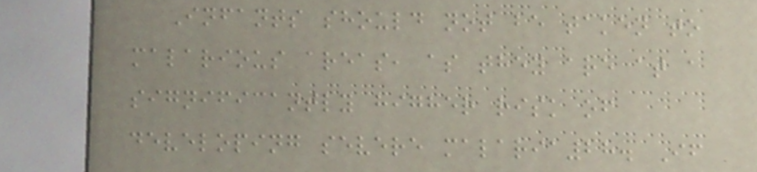Infants should not be taken to
malarious areas, as they are at a
significantly higher risk of
developing severe malaria28. If
